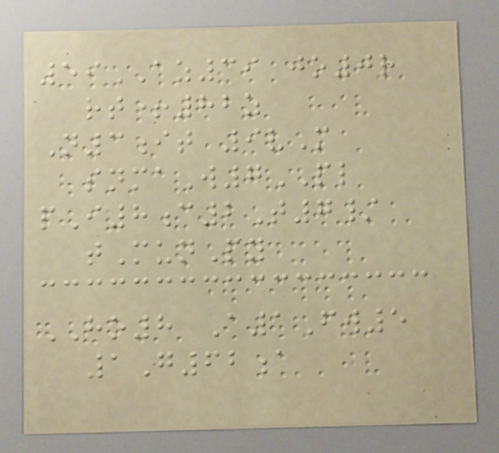59AZ39 jo0r
rt+82z
N3it 9vM
snmaW7PL
pI8c2T7/
tMunPy
HO8 A1Fw5
1G62a
